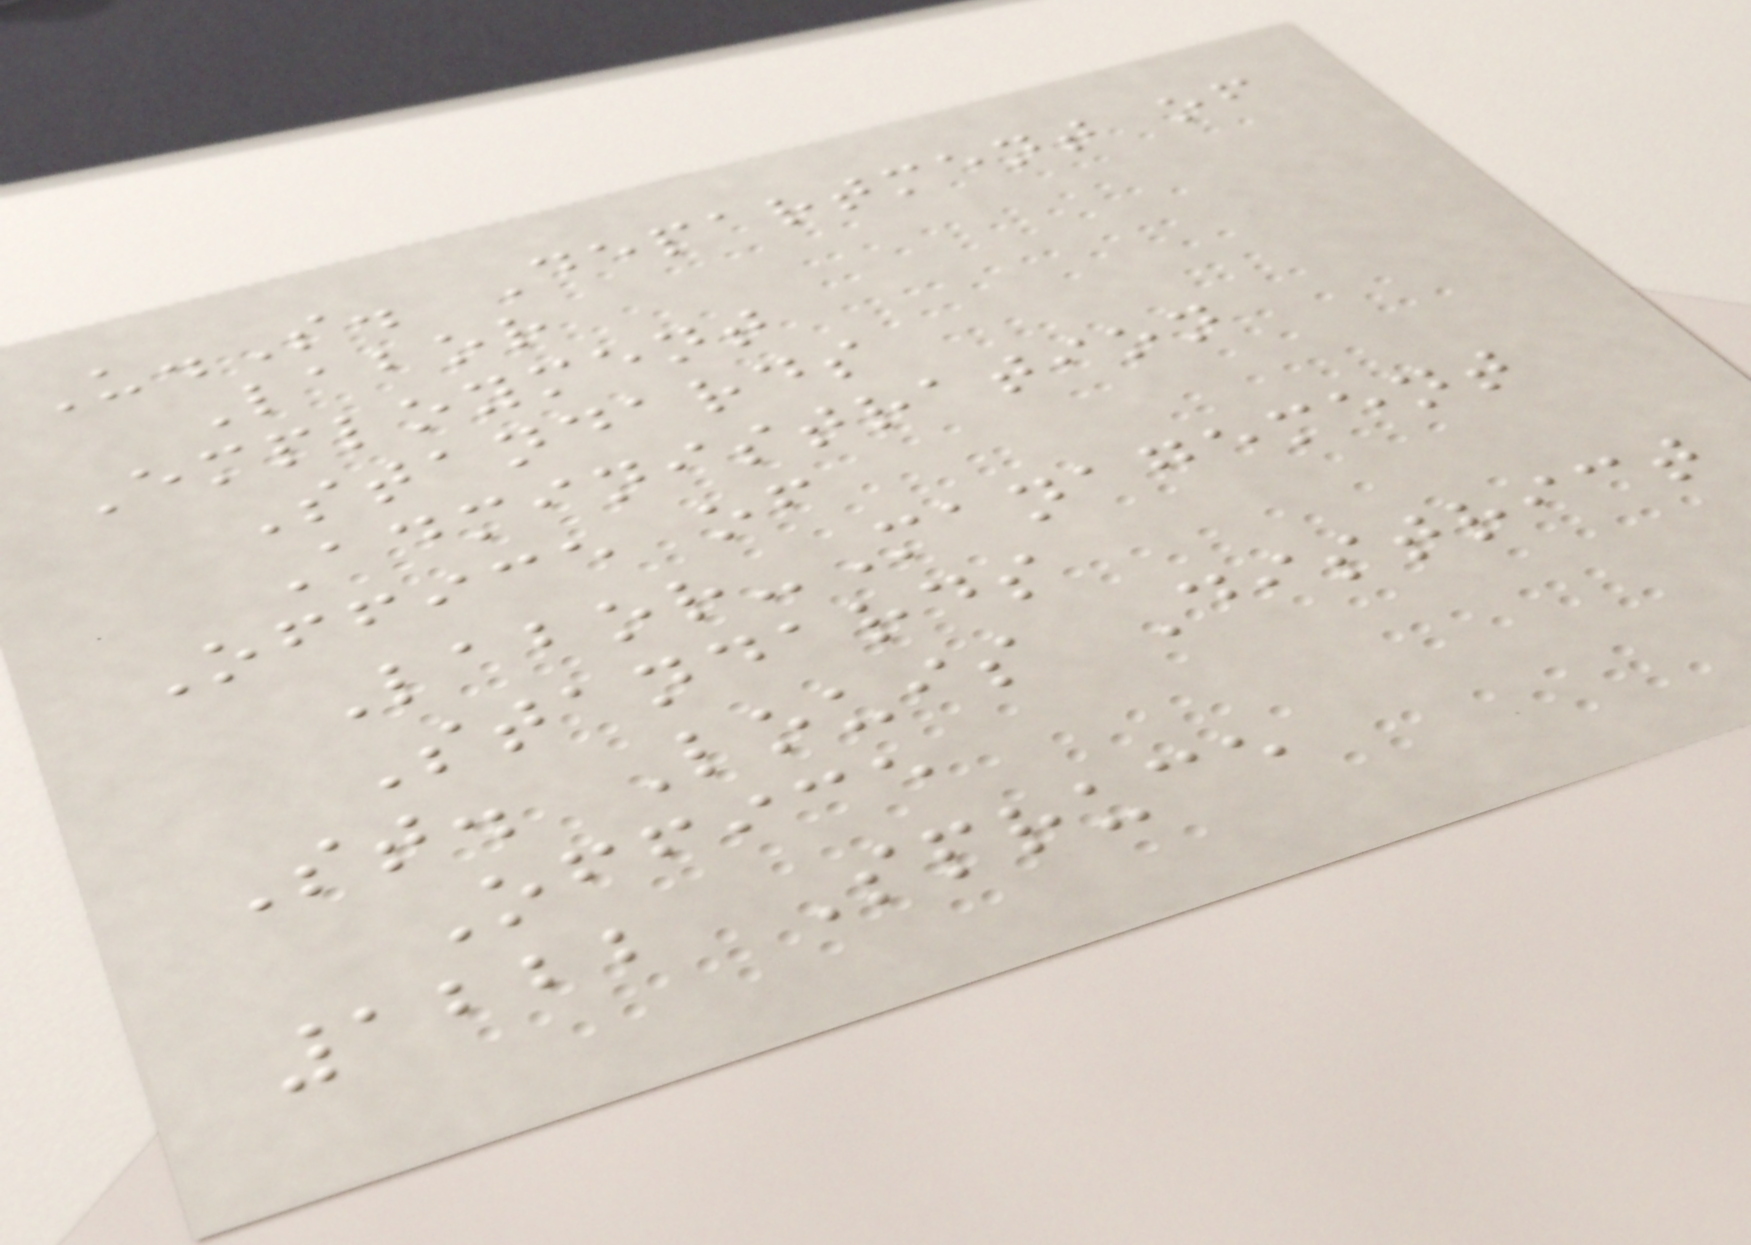U.S. Department of
Labor
Employment
Standards
Administration
Office of
Labor-Management
Standards
St. Louis District
Office
1222 Spruce
